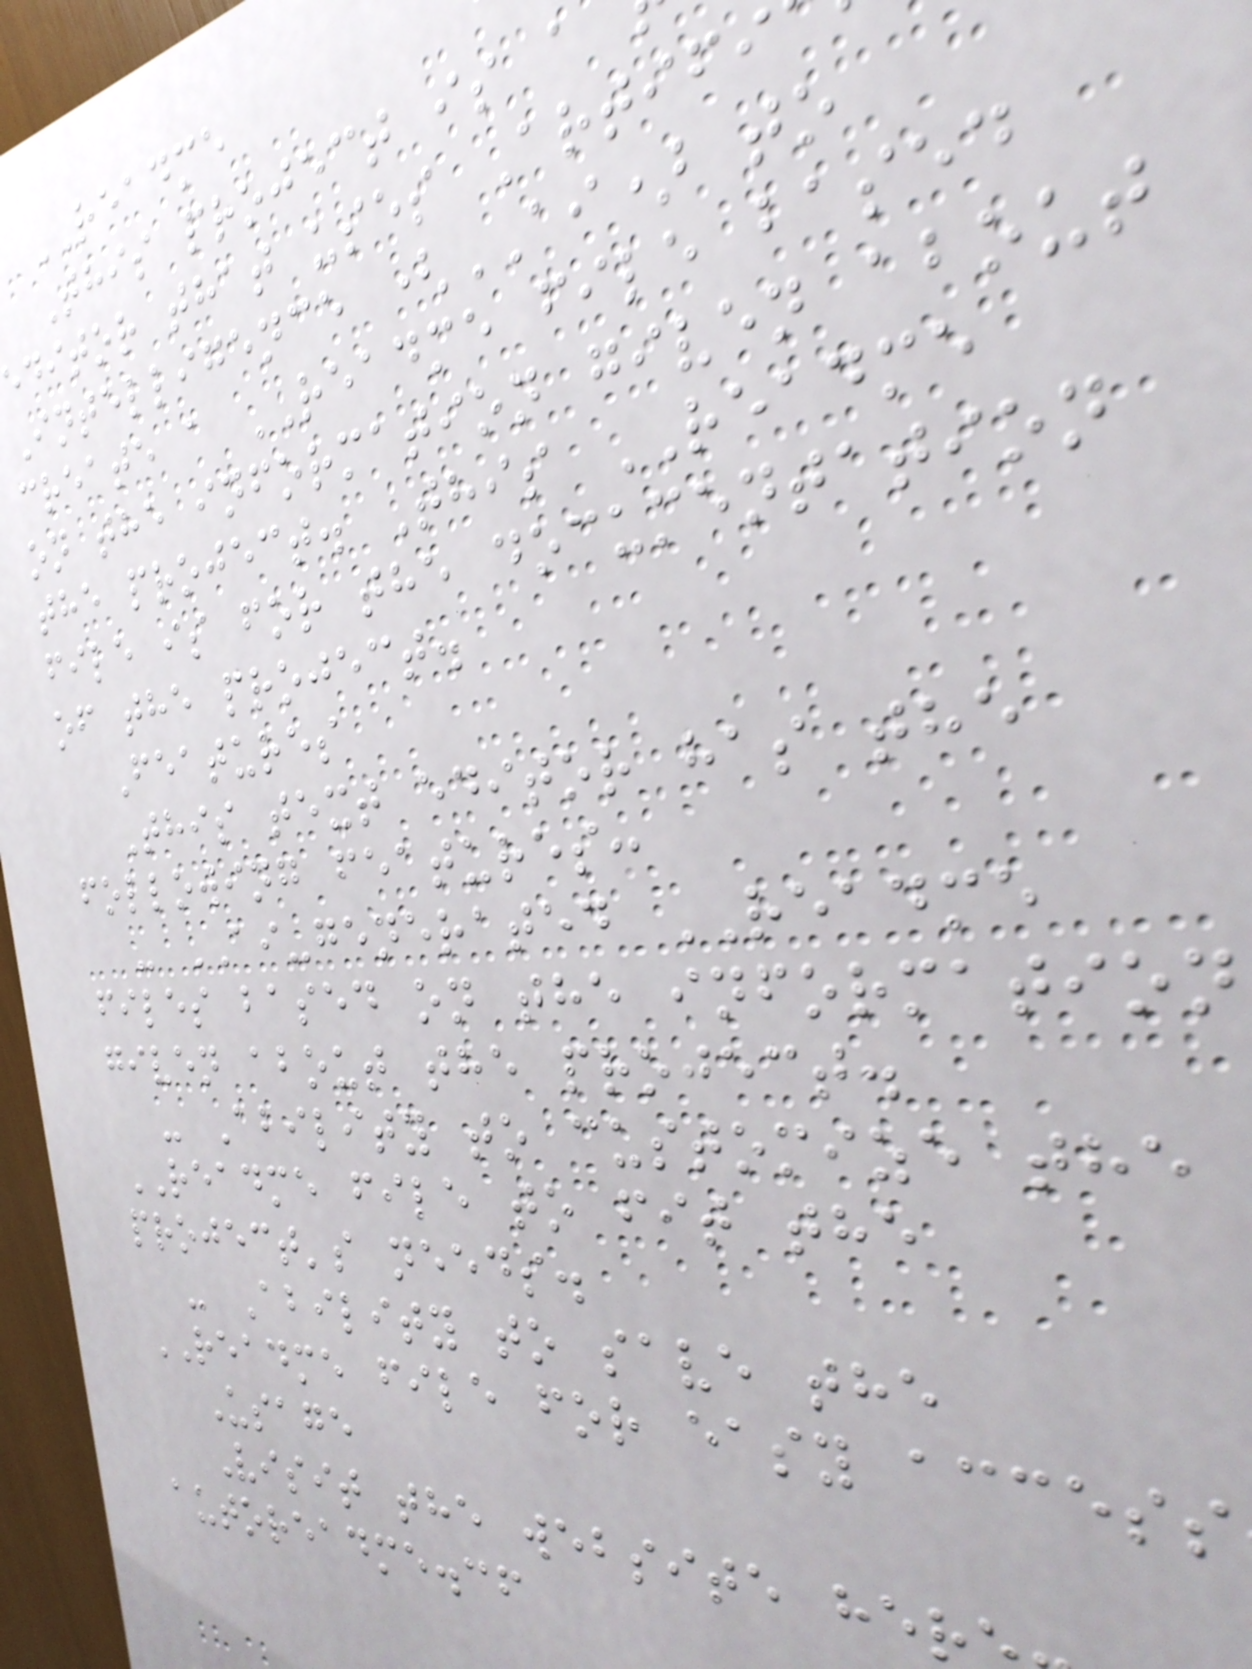README
This project is a
editor that uses Artifi
Intelligence (AI) to
create a README file based
on the information given about
the project. This README
file is for the documentation
of the project.
Features
This text editor has the
following features:
- AI-generated README
files based on the information
given about the project.
- Ability to customize the
README file to fit the
project's needs.
- Ability to save the
README file for easy access
Usage
Visit the website her
autoreadme.cf
